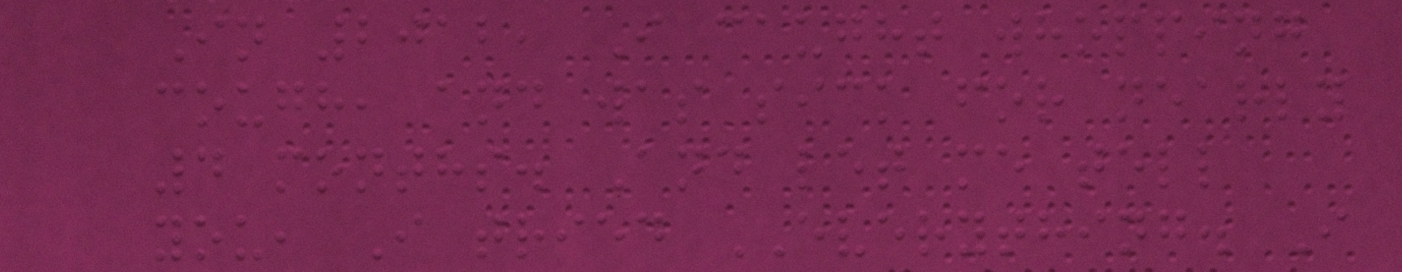In 2012, I caught whopping
cough, and was sick for nearly
4 months. And let me tell
you, I tried EVERYTHING. I
